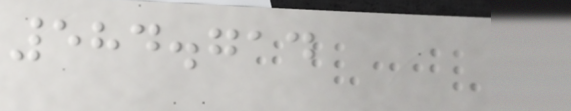584.714
